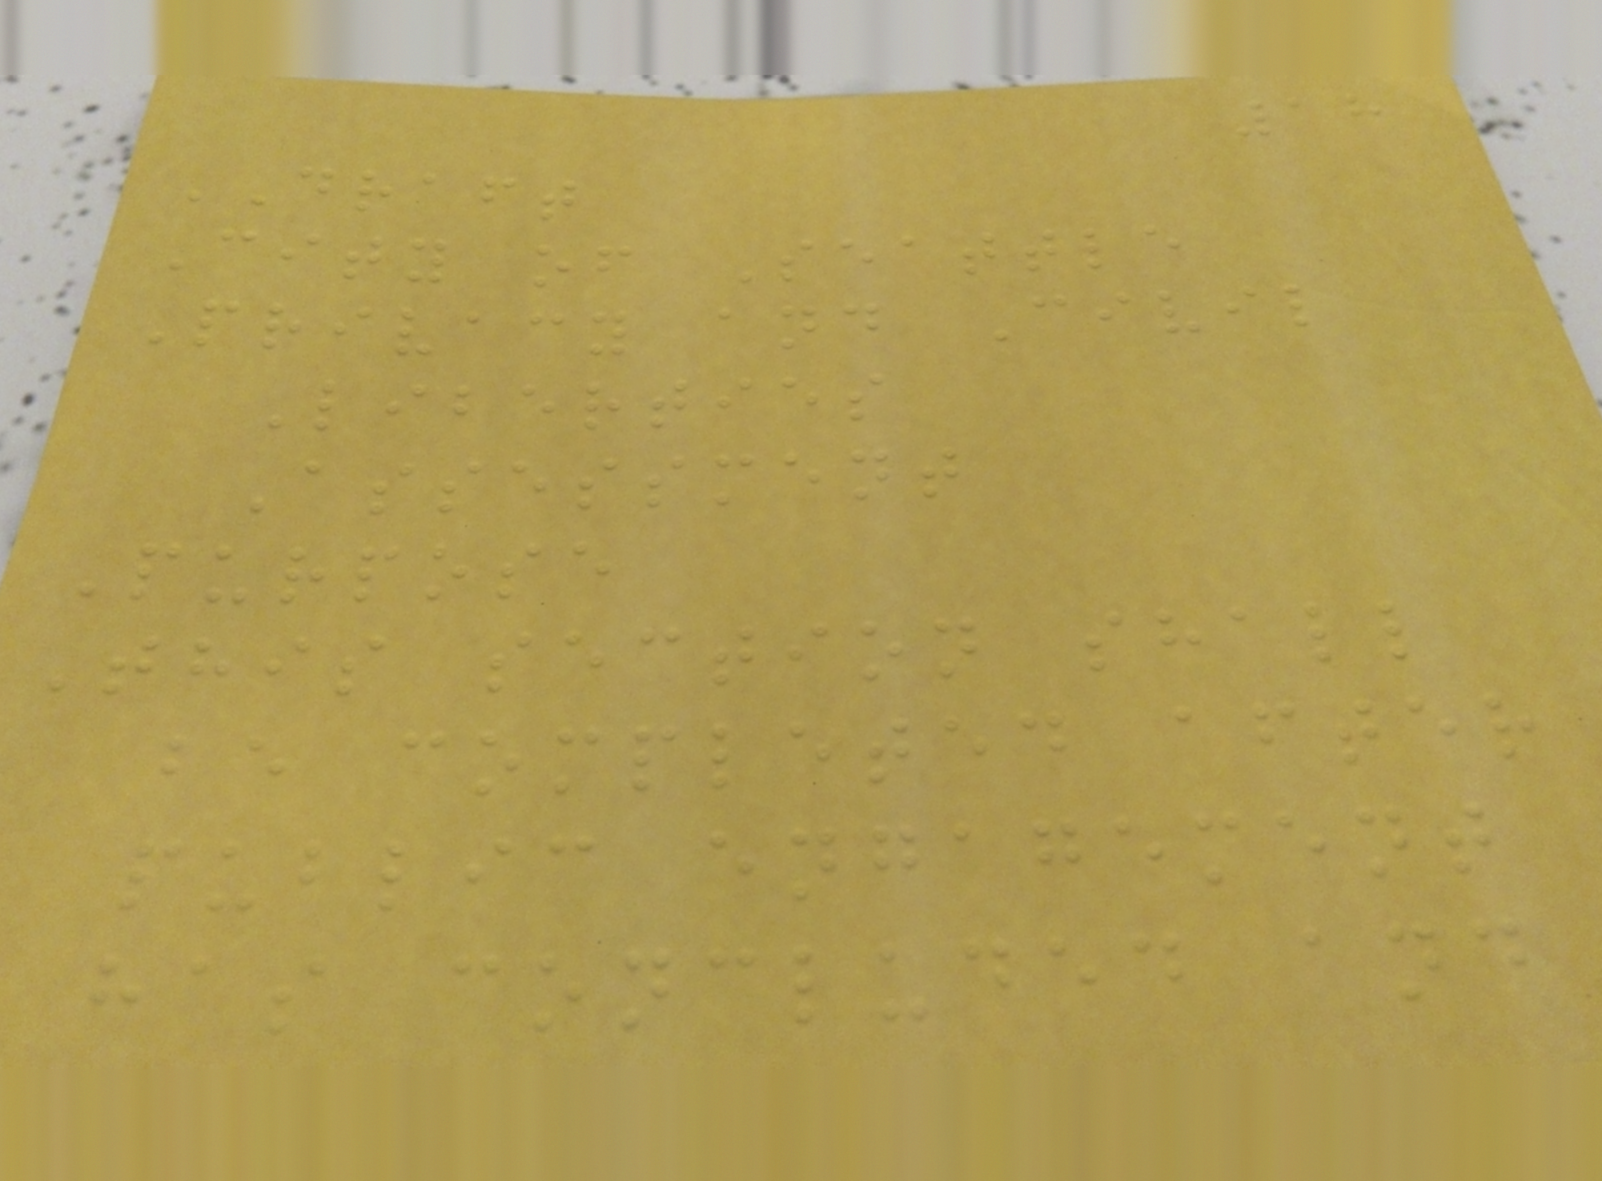18
DRAFT
City of Seattle
Privacy and Civil
Liberties
Assessment
Purpose
This section shall
be completed after
public engagement
has concluded and
